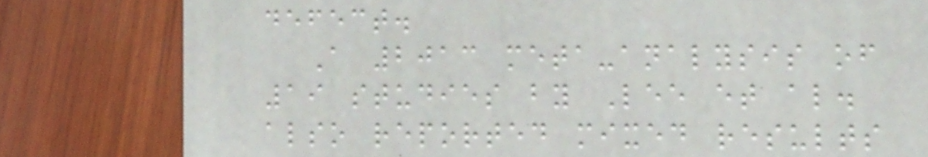defect.
A 2013 meta-analysis of
19 studies by Lee et al.
also reported mixed results
